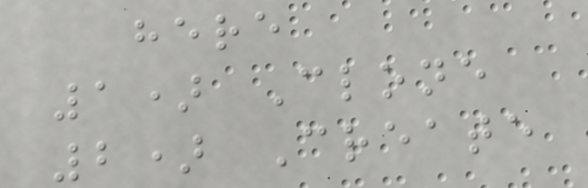here
1) Clone
2) Create
